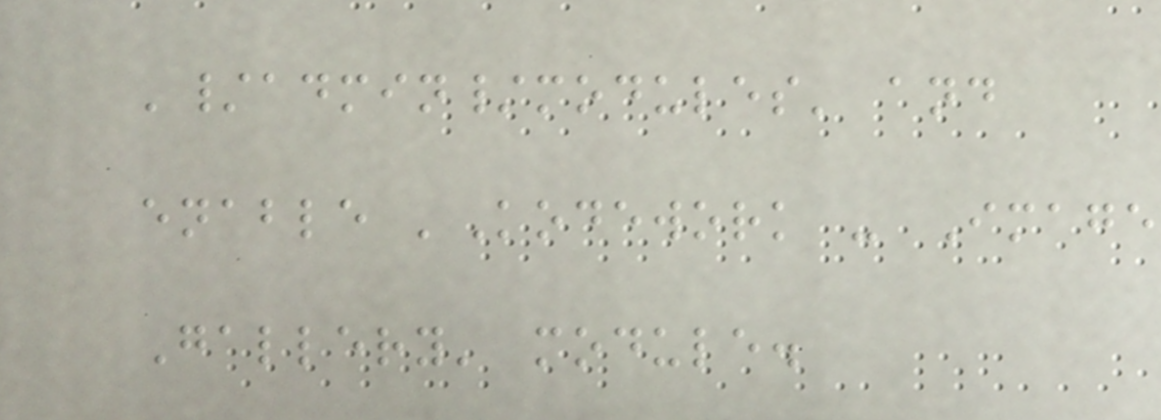'/admin/modules' and
enable 'Kodework - Image
Gallery' module.
